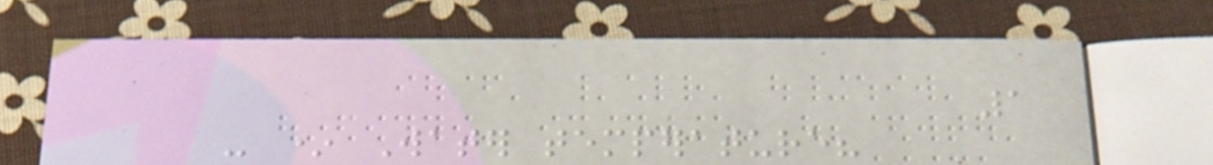1
- * Water temperature?
